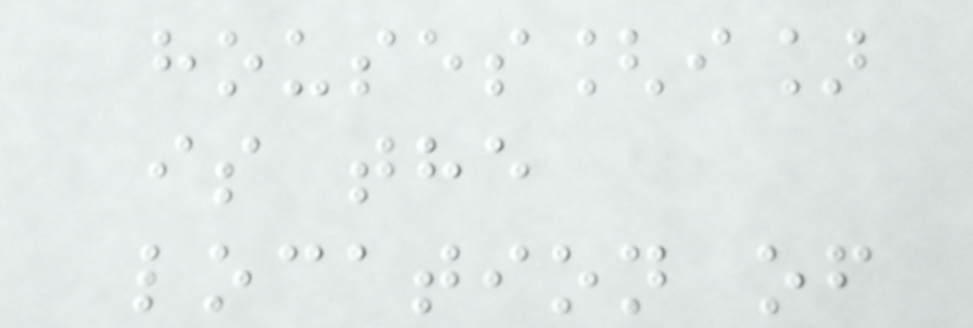houses[i]
is the
location of
